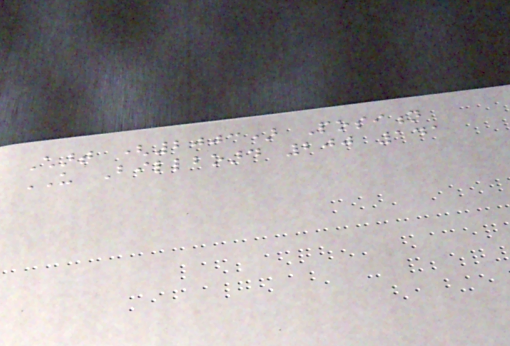Chart (2003) Position
US Billboard 200 141
